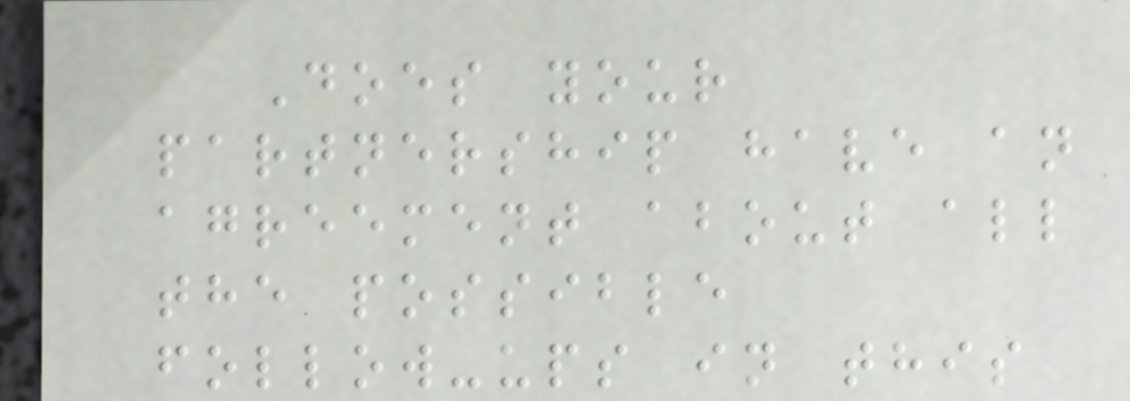Does your
partnership have an
agreement about all
the possible
follow-ups in this
